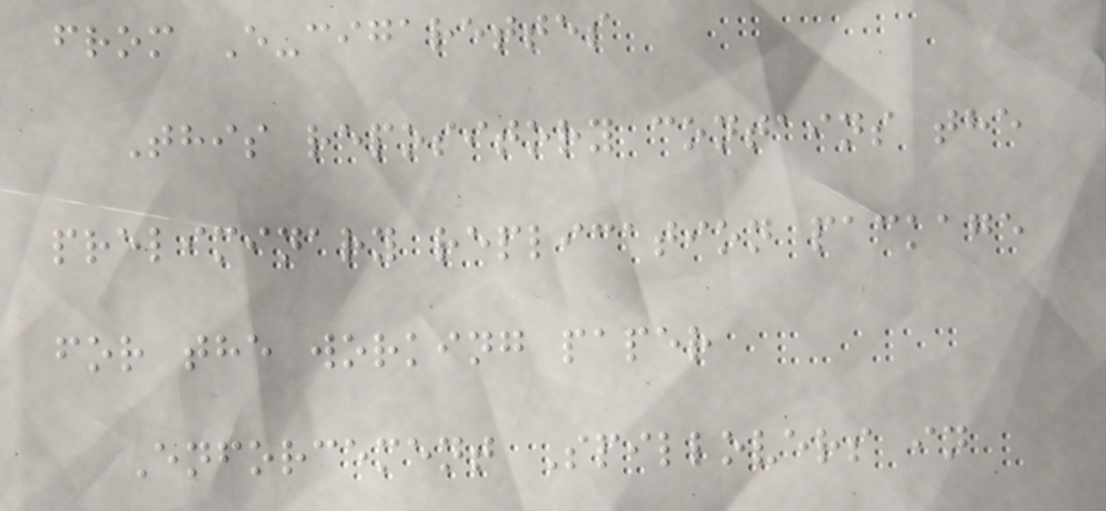from E-cigarettes
This repository contains the
preliminary replication package
for the working paper
Enforcement Spillovers in
